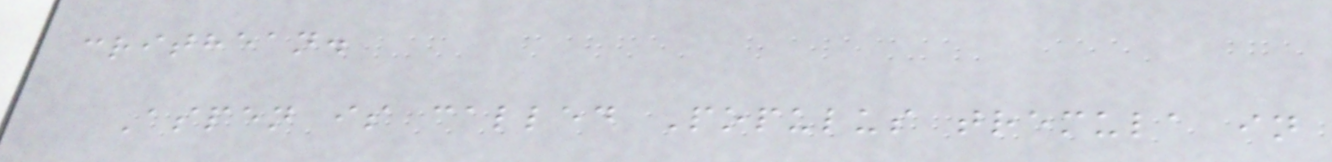crithean.
Aspen is called Populus tremula in
